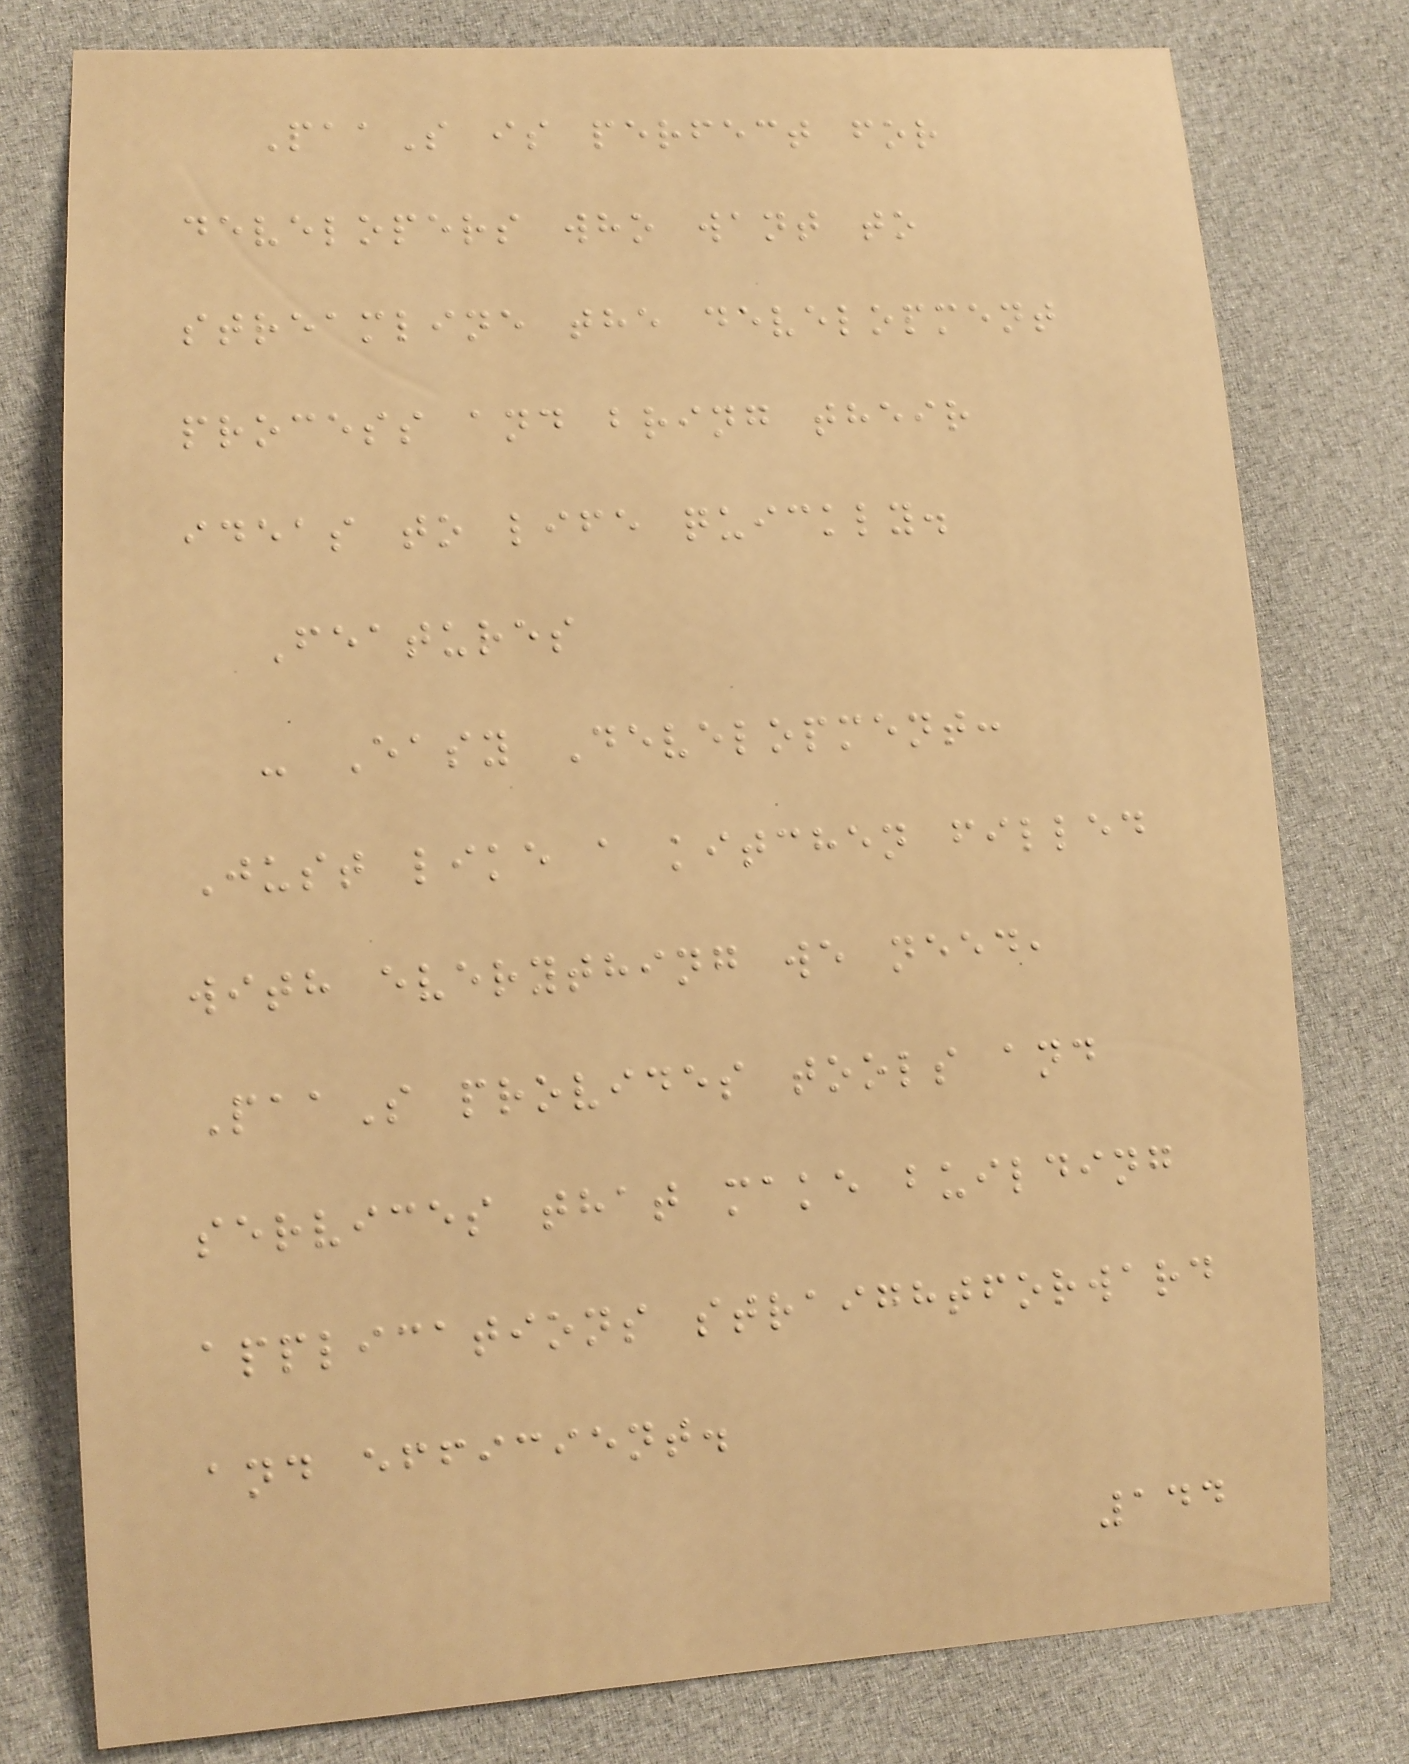PaaS is perfect for
developers who want to
streamline the development
process and bring their
ideas to life quickly.
Features
- Easy Development:
Just like a kitchen filled
with everything we need,
PaaS provides tools and
services that make building
applications straightforward
and efficient.
144
